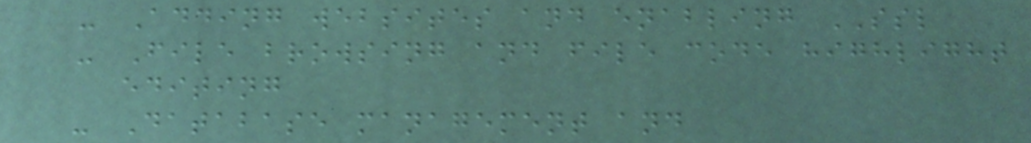- Adding websites and enabling SSL
- File browsing and file code highlight
editing
- Database management and
